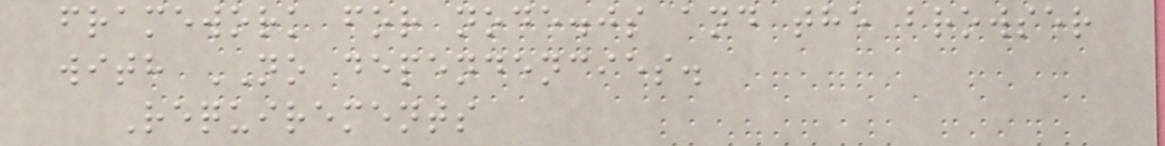framework for node.js and the browser
with NO dependencies.
Requirements
